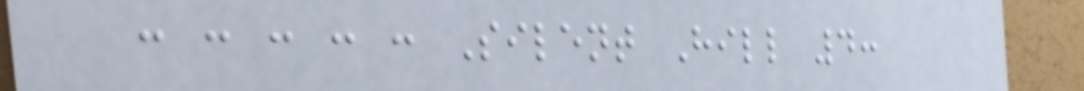: : : : : Silent Hill 4:
